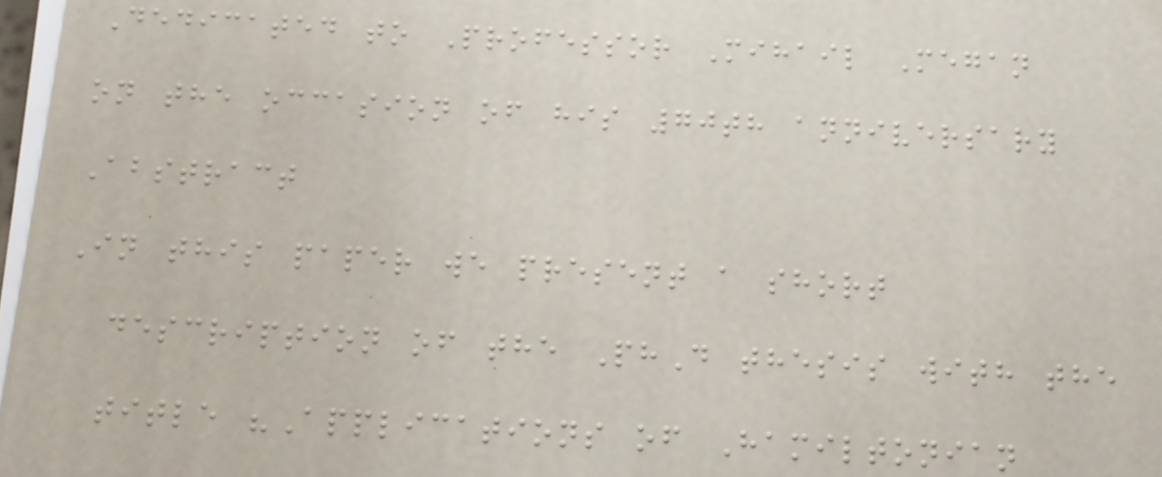Dedicated to Professor Mihail Megan
on the occasion of his 70th anniversary
Abstract
In this paper we present a short
description of the PhD thesis with the
title "Applications of Hamiltonian
